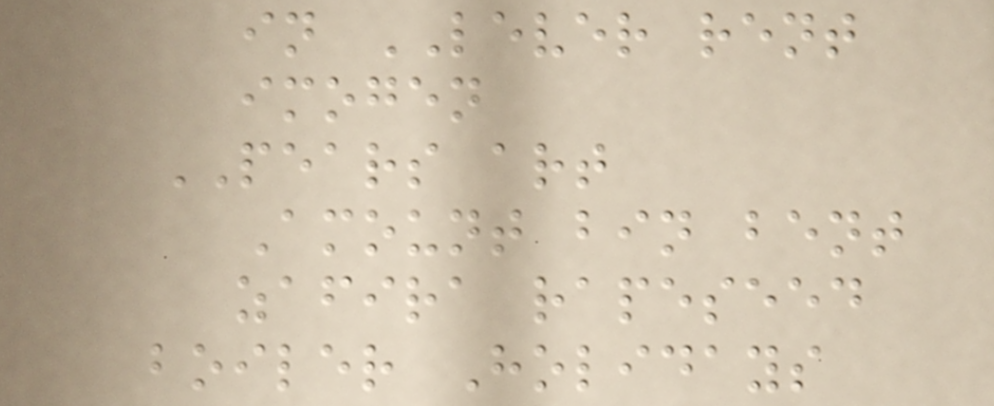in LEVER rent
imogen
PEARS art
Amount bin bent
zafira rapeseed
boiler Holidays
